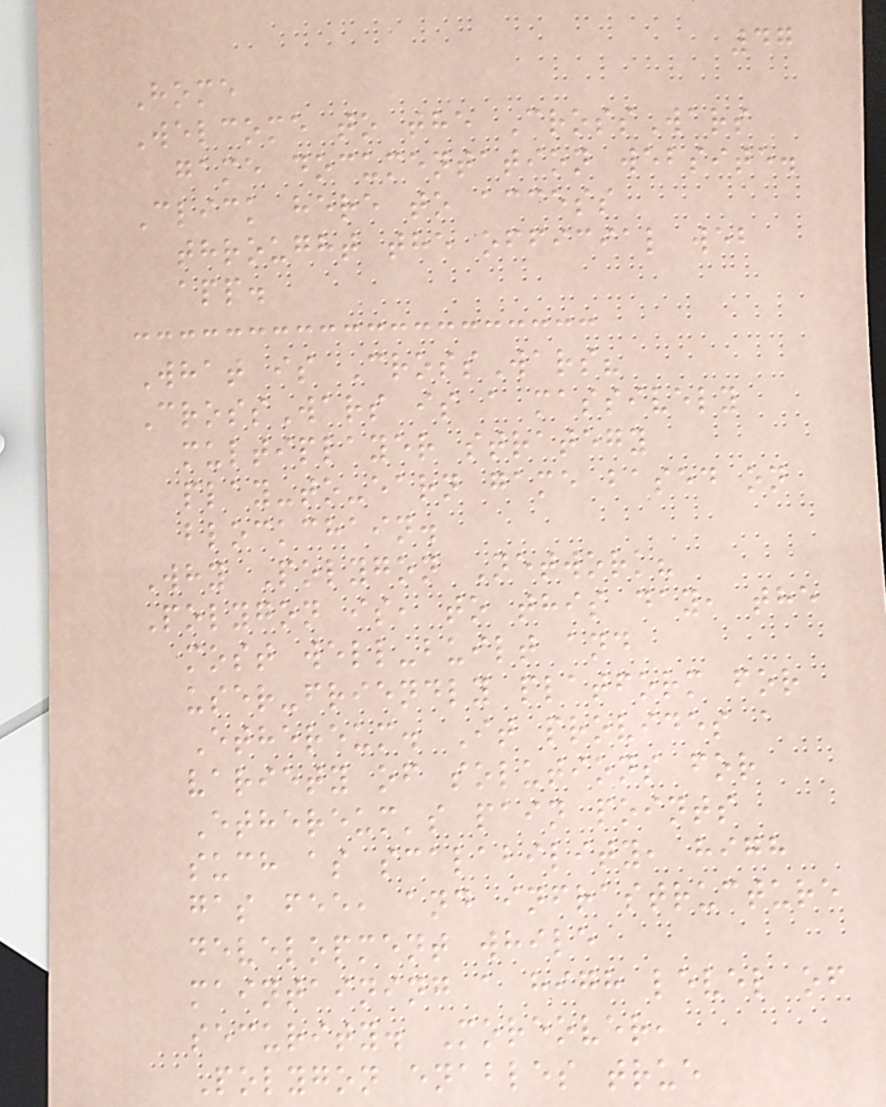47
Home
Welcome to the CrossWars
game documentation website.
Click here to access
throught the official web
app.
What is CrossWars?
CrossWars is a massively
multiplayer strategy
play-to-earn game based on
blockchain.
Why Polygon Network?
Polygon is, to this day, the
most well-built and
user-friendly platform for
Ethereum. It provides a
variety of solutions for
Ethereum's pain points
such as scalability, high
gas fee, and infrastructure
development while
maintaining a high level of
security. Moreover,
Polygon enables true
